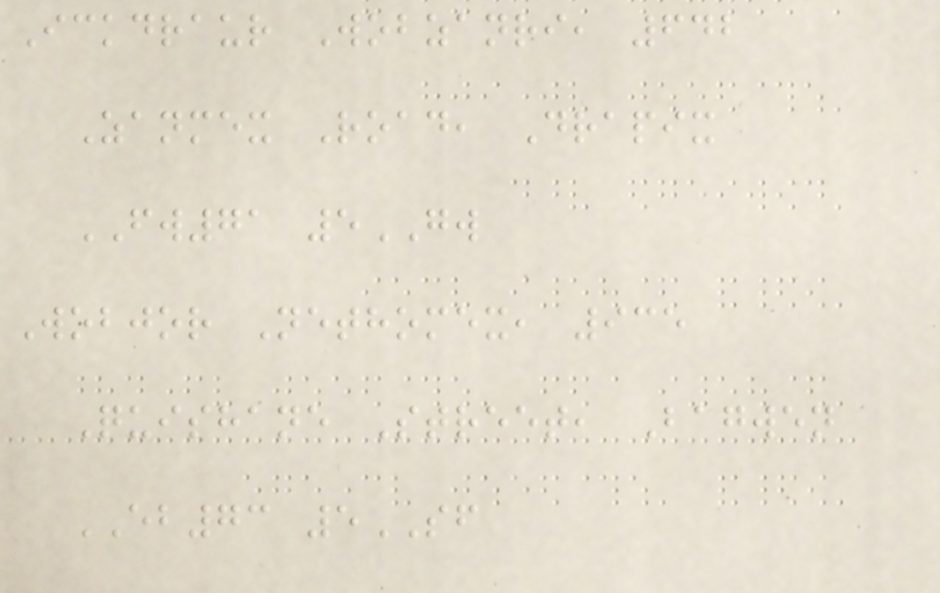Ickdraur Wobzanri, 642
Zanmex Road, Drapix
FW71 5GW
Wobjor Nethomex, 935
Quishane Street, Bagwen
EB73 5SF
